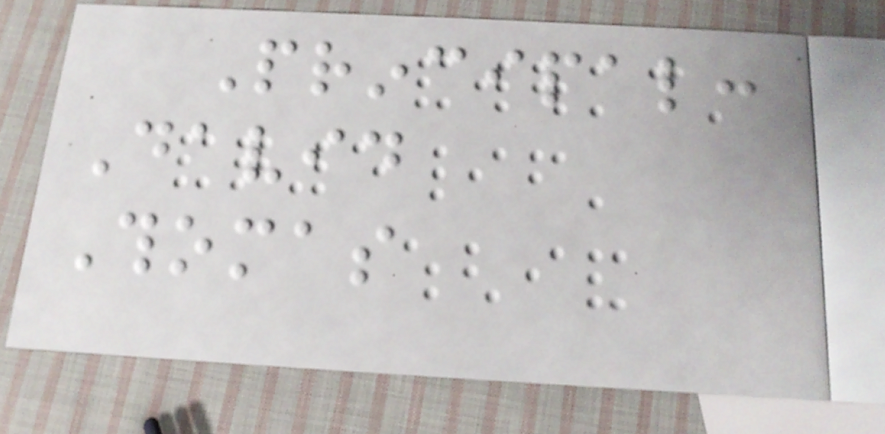Principal:
David
Thomas
